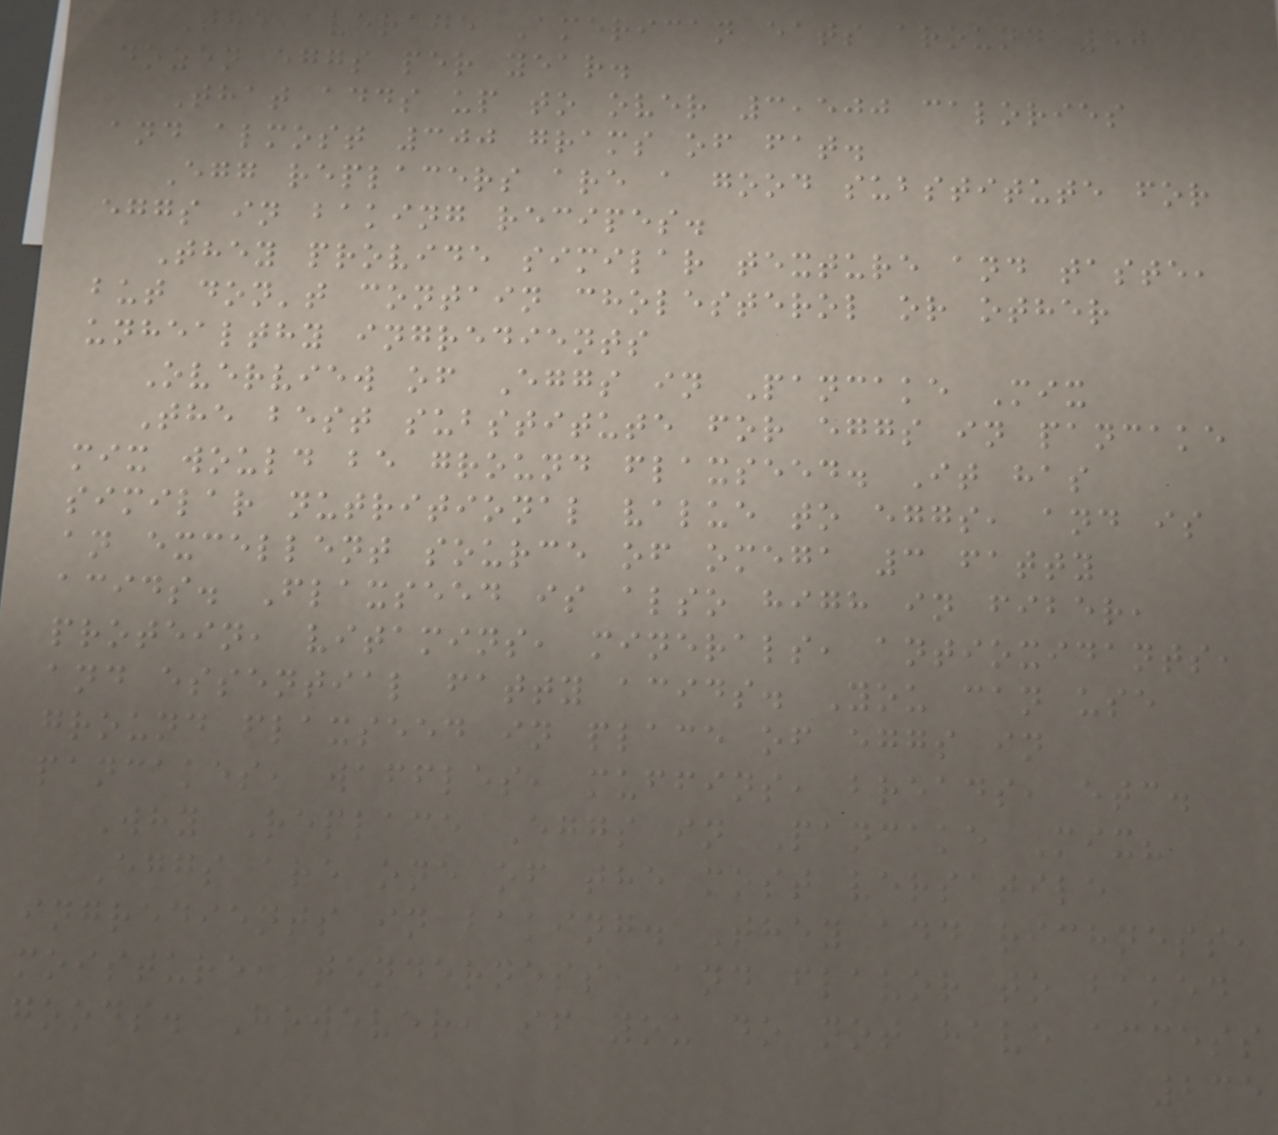The average American eats around 50
dozen eggs per year.
That adds up to over 3,500 calories
and almost 300 grams of fat.
Egg replacers are a good substitute for
eggs in baking recipes.
They provide similar texture and taste,
but don't contain cholesterol or other
unhealthy ingredients
Overview of Eggs in Pancake Mix
The best substitute for eggs in pancake
mix would be ground flaxseed. It has
similar nutritional value to eggs, and is
an excellent source of omega 3 fatty
acids. Flaxseed is also high in fiber,
protein, vitamins, minerals, antioxidants,
and essential fatty acids. You can use
ground flaxseed in place of eggs in
pancakes, waffles, muffins, breads, etc.
Why Replace Eggs in Pancake Mix?
Eggs are one of the most versatile
ingredients in baking. They add richness,
moisture, tenderness, and flavor to baked
goods. However, if you do not have access
235
